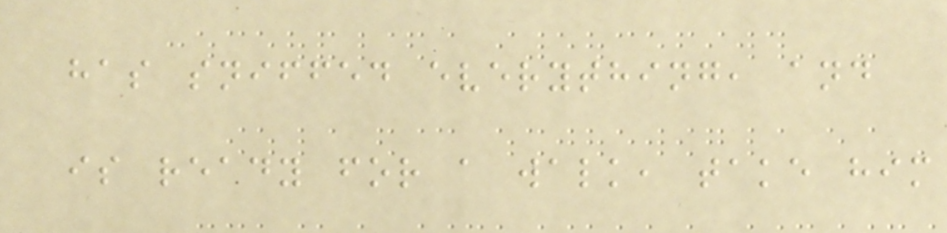has sniffed everything, and
is ready for a walk, take him
